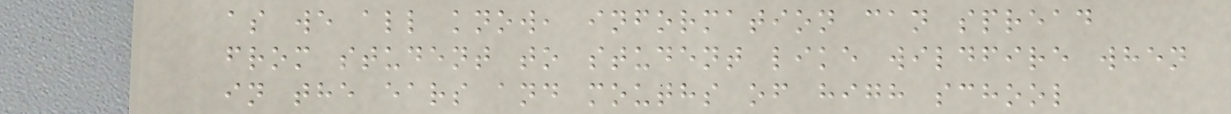as we all know, information can spread
from student to student like wildfire when
in the ears and mouths of high school
